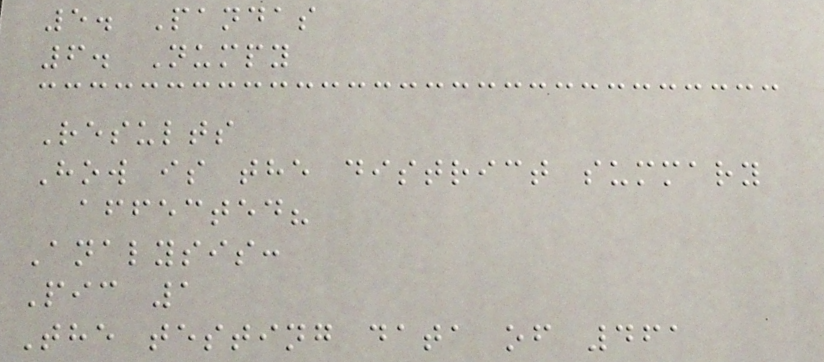5. Pandas
6. Numpy
Results
How is the district summary
affected?
Analysis:
Pic 1
The testing data of 461
